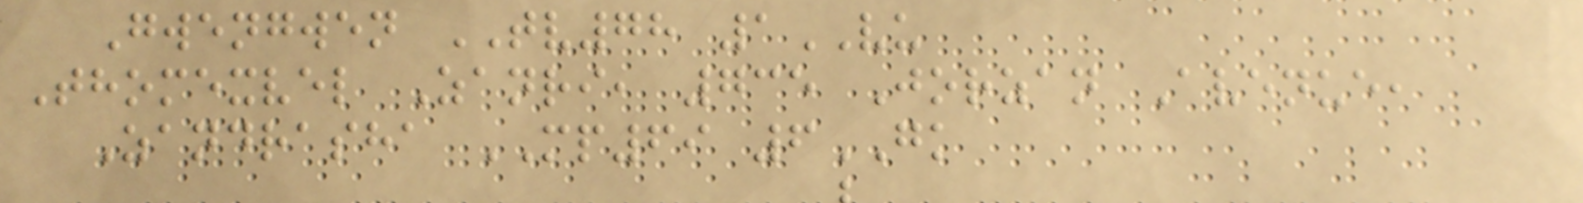Gwengwen TV78 1VU
Thomexvel Zanri, 735 Jorzan Avenue,
Zandrasha MP69 6GK
